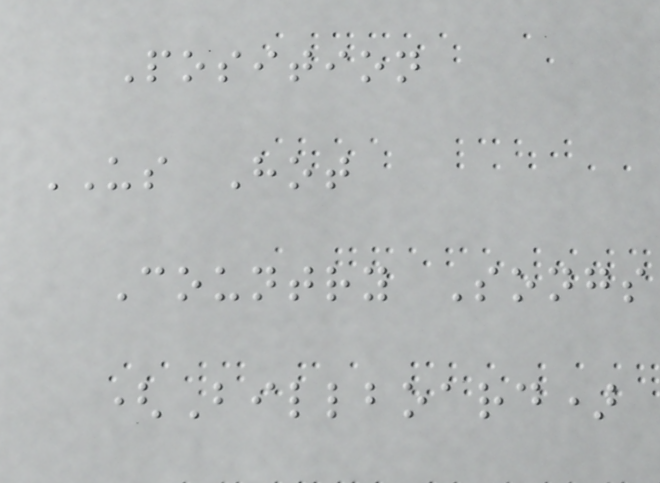Position
US Hot
Country Songs
(Billboard)
